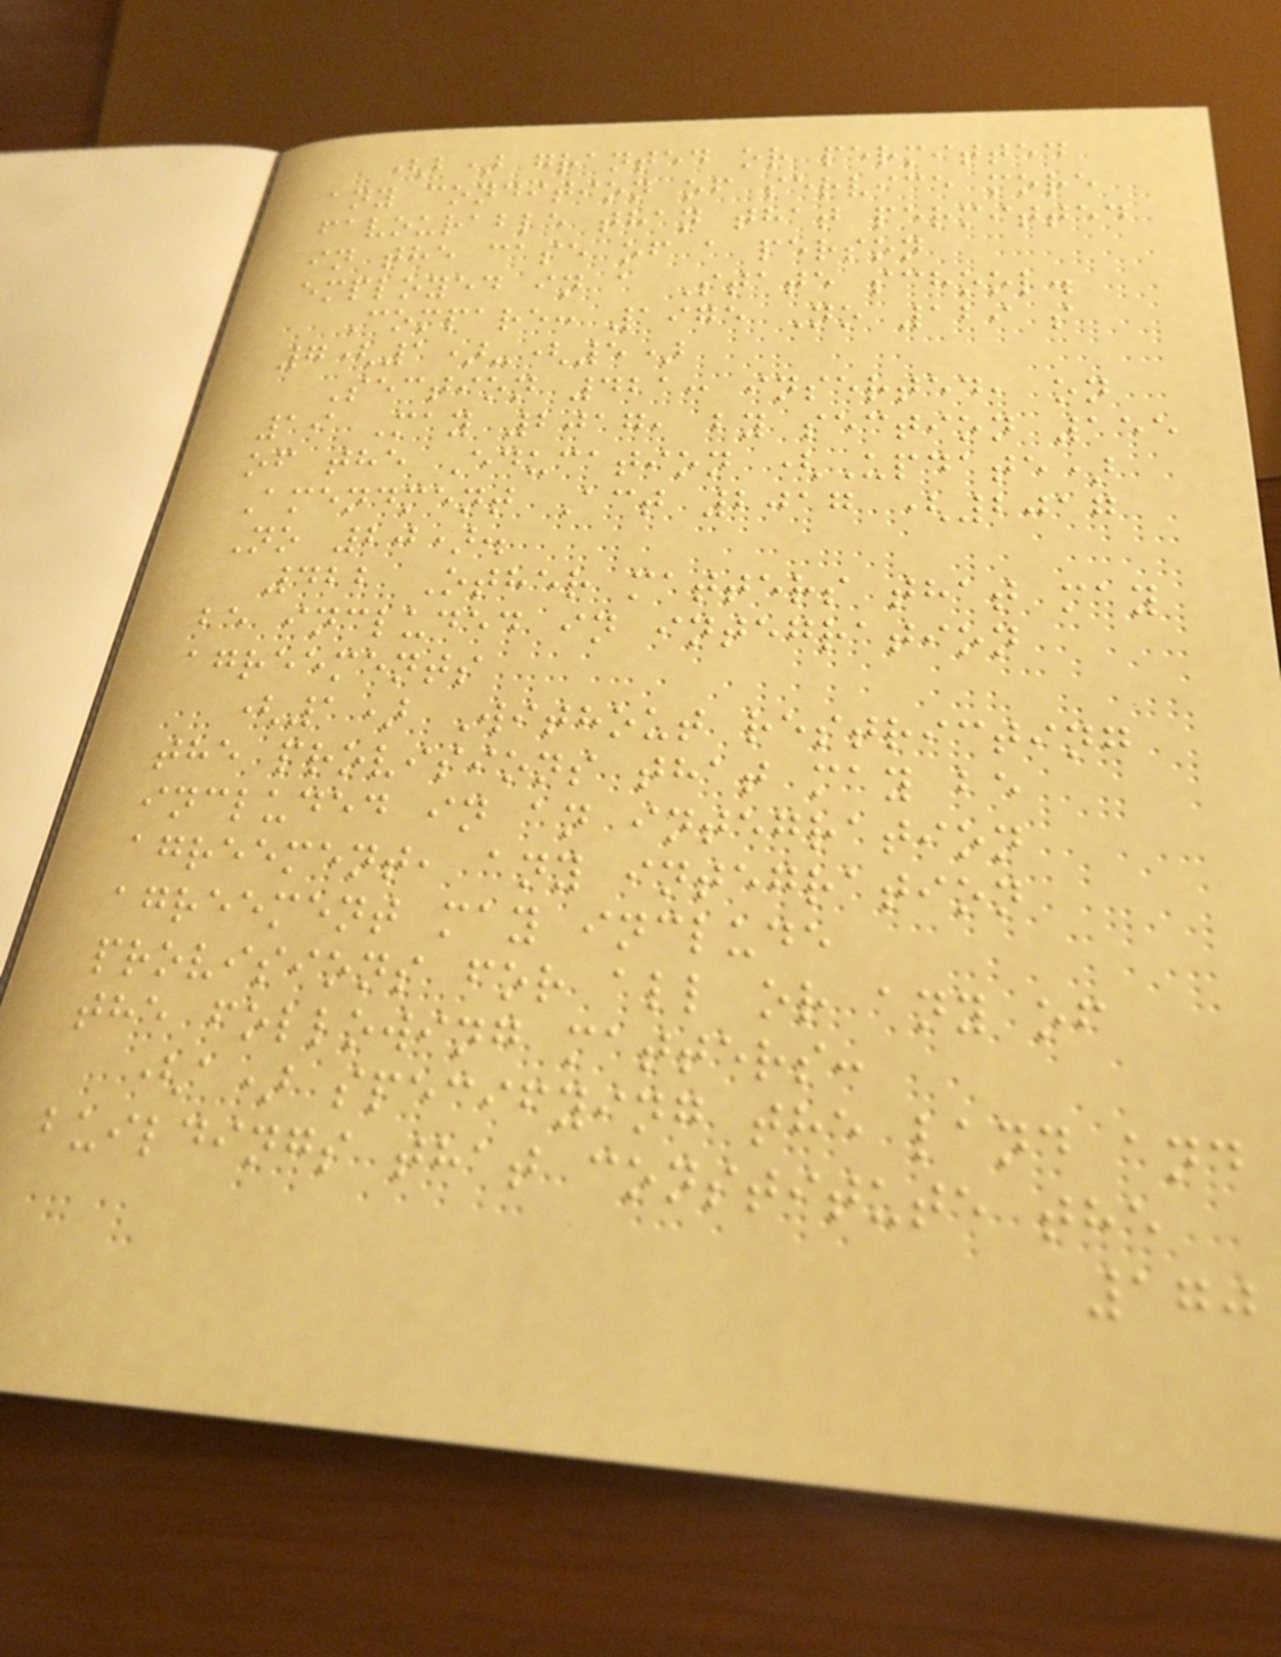(b) granted or permitted
any condition of service more
favourable than that permitted
in the case of a person
employed in a State school.
Compare: 1975 No 129 s
7(1)-(5)
Section 421: inserted, on
19 May 2017, by section 155
of the Education (Update)
Amendment Act 2017 (2017
No 20).
422 Other matters that may
be included in integration
agreements
(1) Without restricting
the provisions that may be
included in an integration
agreement, any integration
agreement may include
provisions for all or any of
the following matters:
(a) specifying the land and
buildings that constitute the
170
